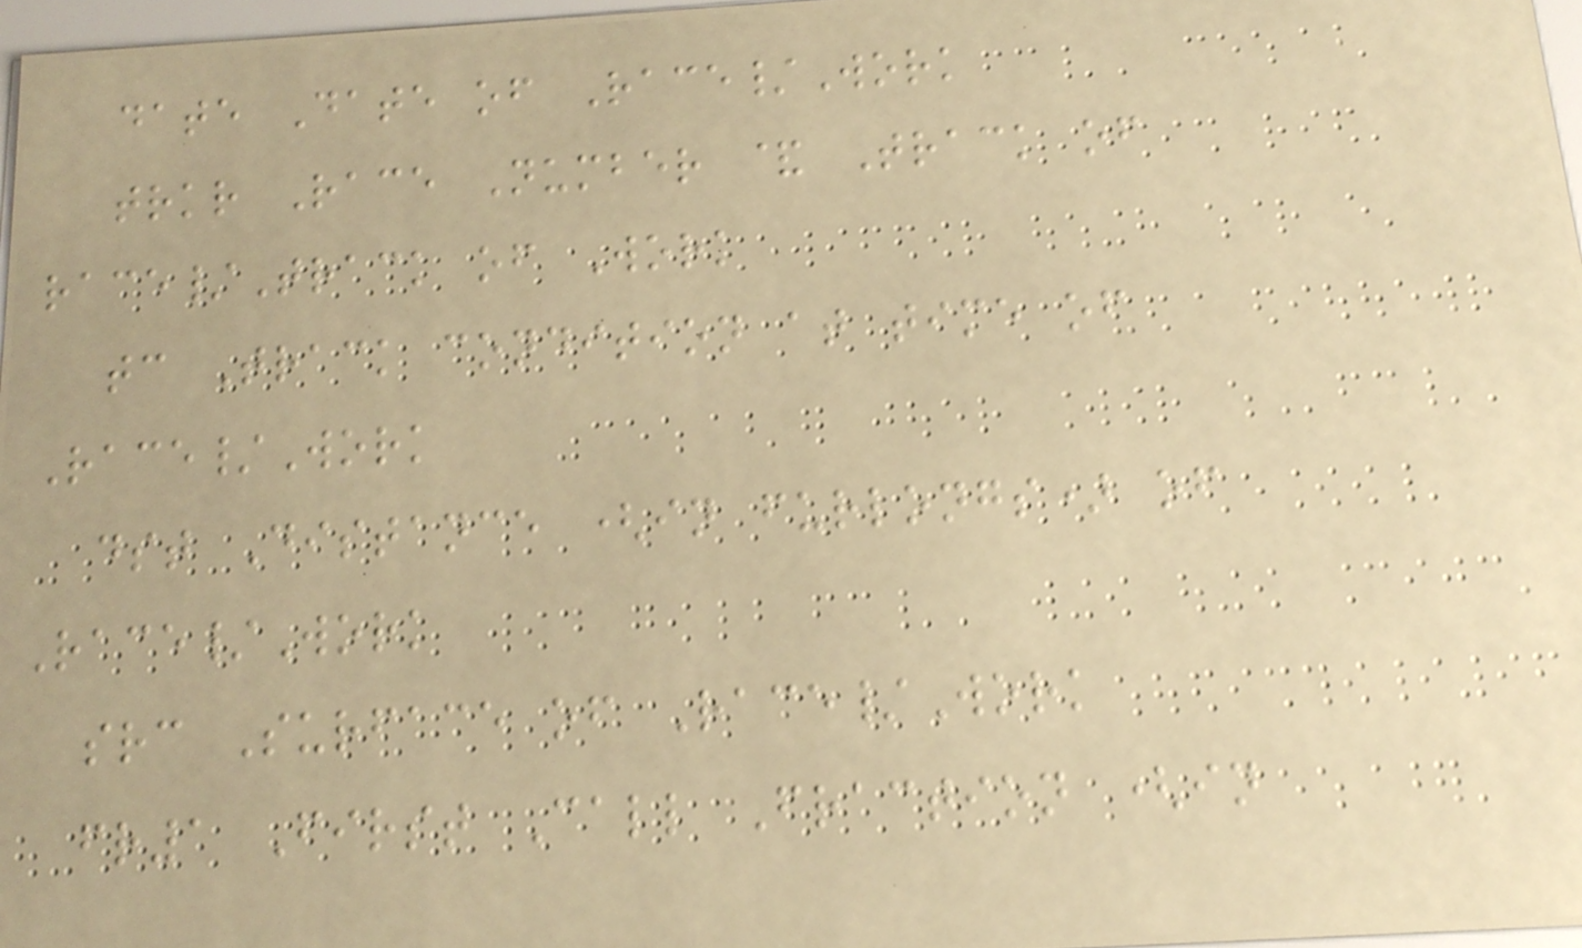date Date of Race/Work
trkr Race Number & Track of
race/Track of Work
tc Track condition at time of
Race/Work
dst Distance (in furlongs) of
Race/Work
src Surface of Race/Work
fr1 First Call Fraction (in
